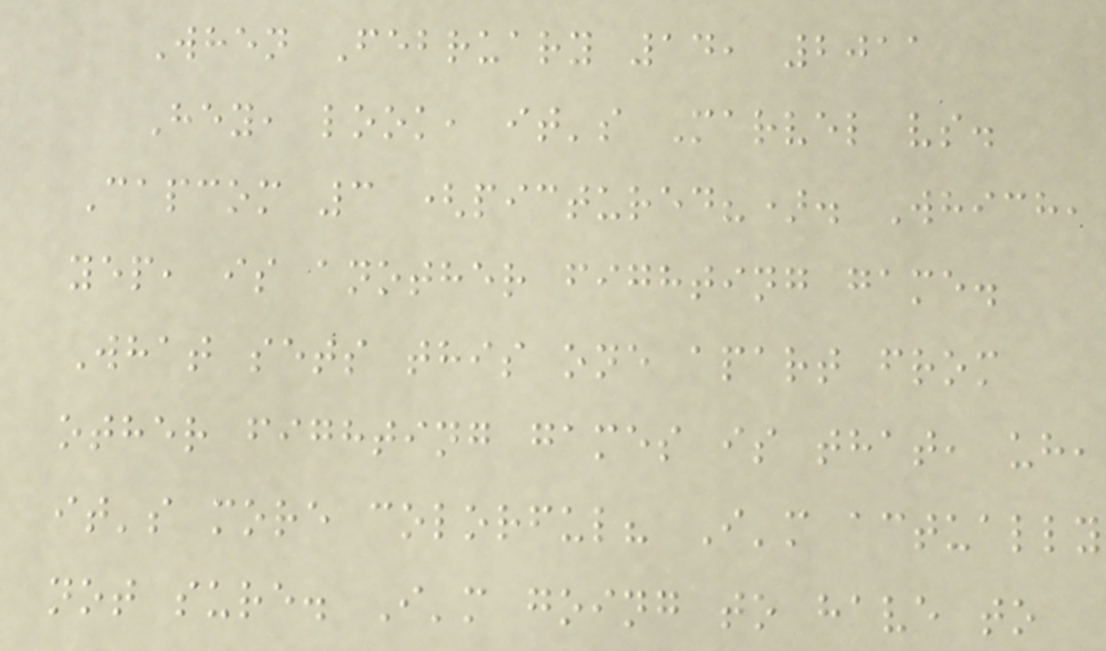When February 14, 2011
Hey, look, it's Marvel vs.
Capcom 3 (pictured?). Which,
yep, is another fighting game.
What sets this one apart from
other fighting games is that, uh,
it's more colorful? I'm actually
not sure. I'm going to have to
